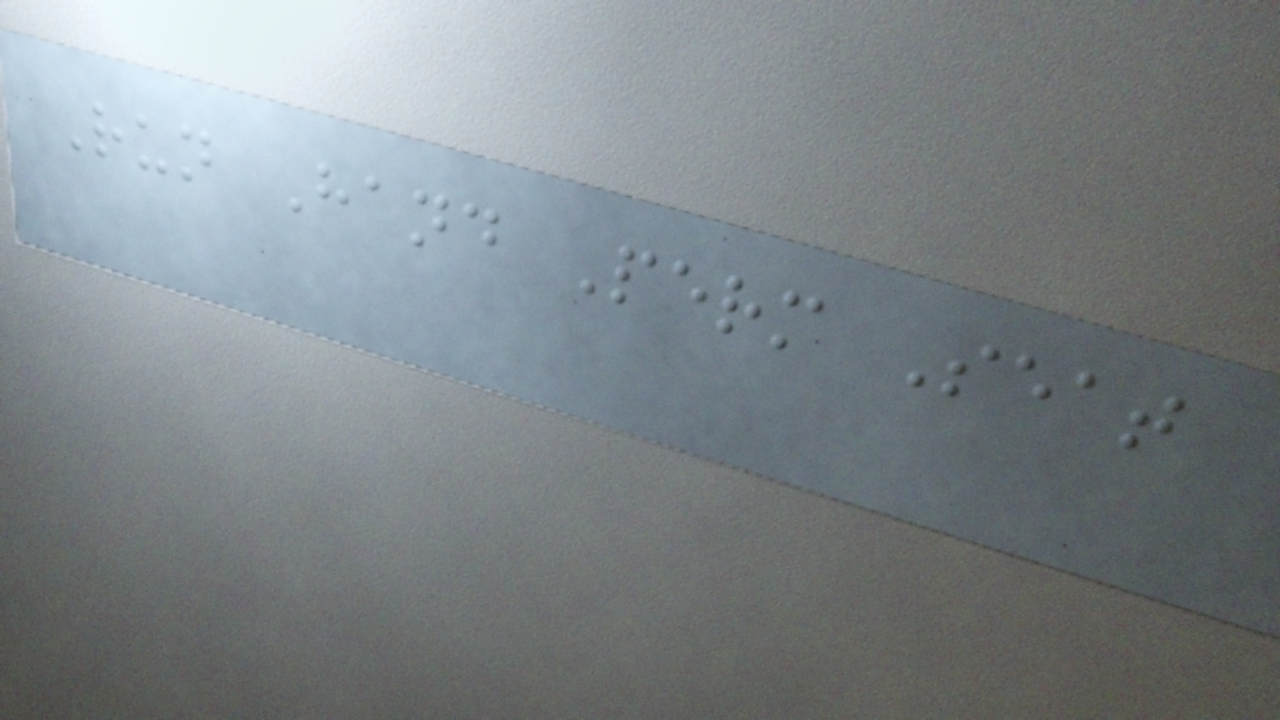Run Hand Perm Seat
